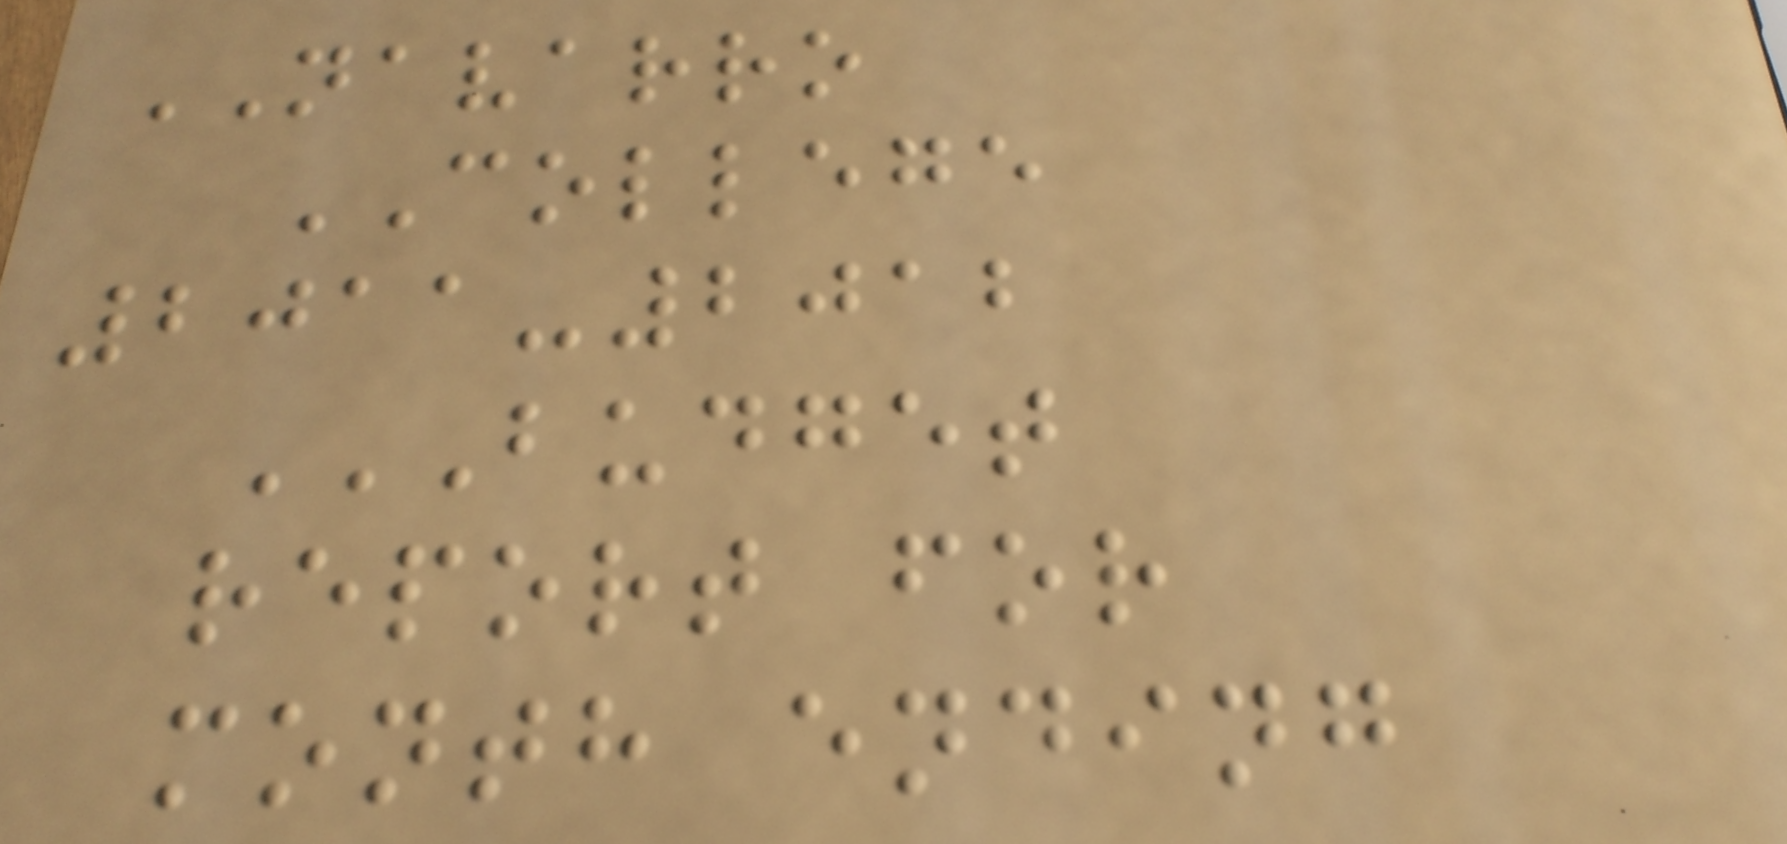NAVARRO
COLLEGE
2011-2012
BUDGET
REPORT FOR
MONTH ENDING
